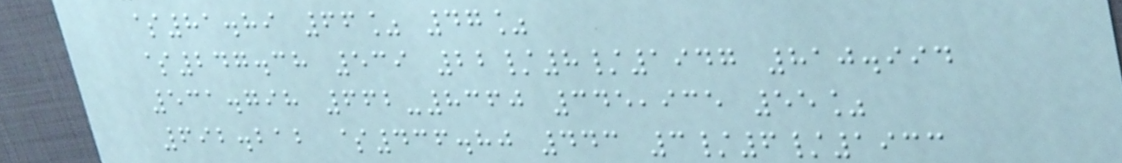$81.89 66% 47%
$247.38 539 22/8/1947 810.994
531.798 662-8360 345,935 55%
692.212 $436.80 443 3/6/1933
